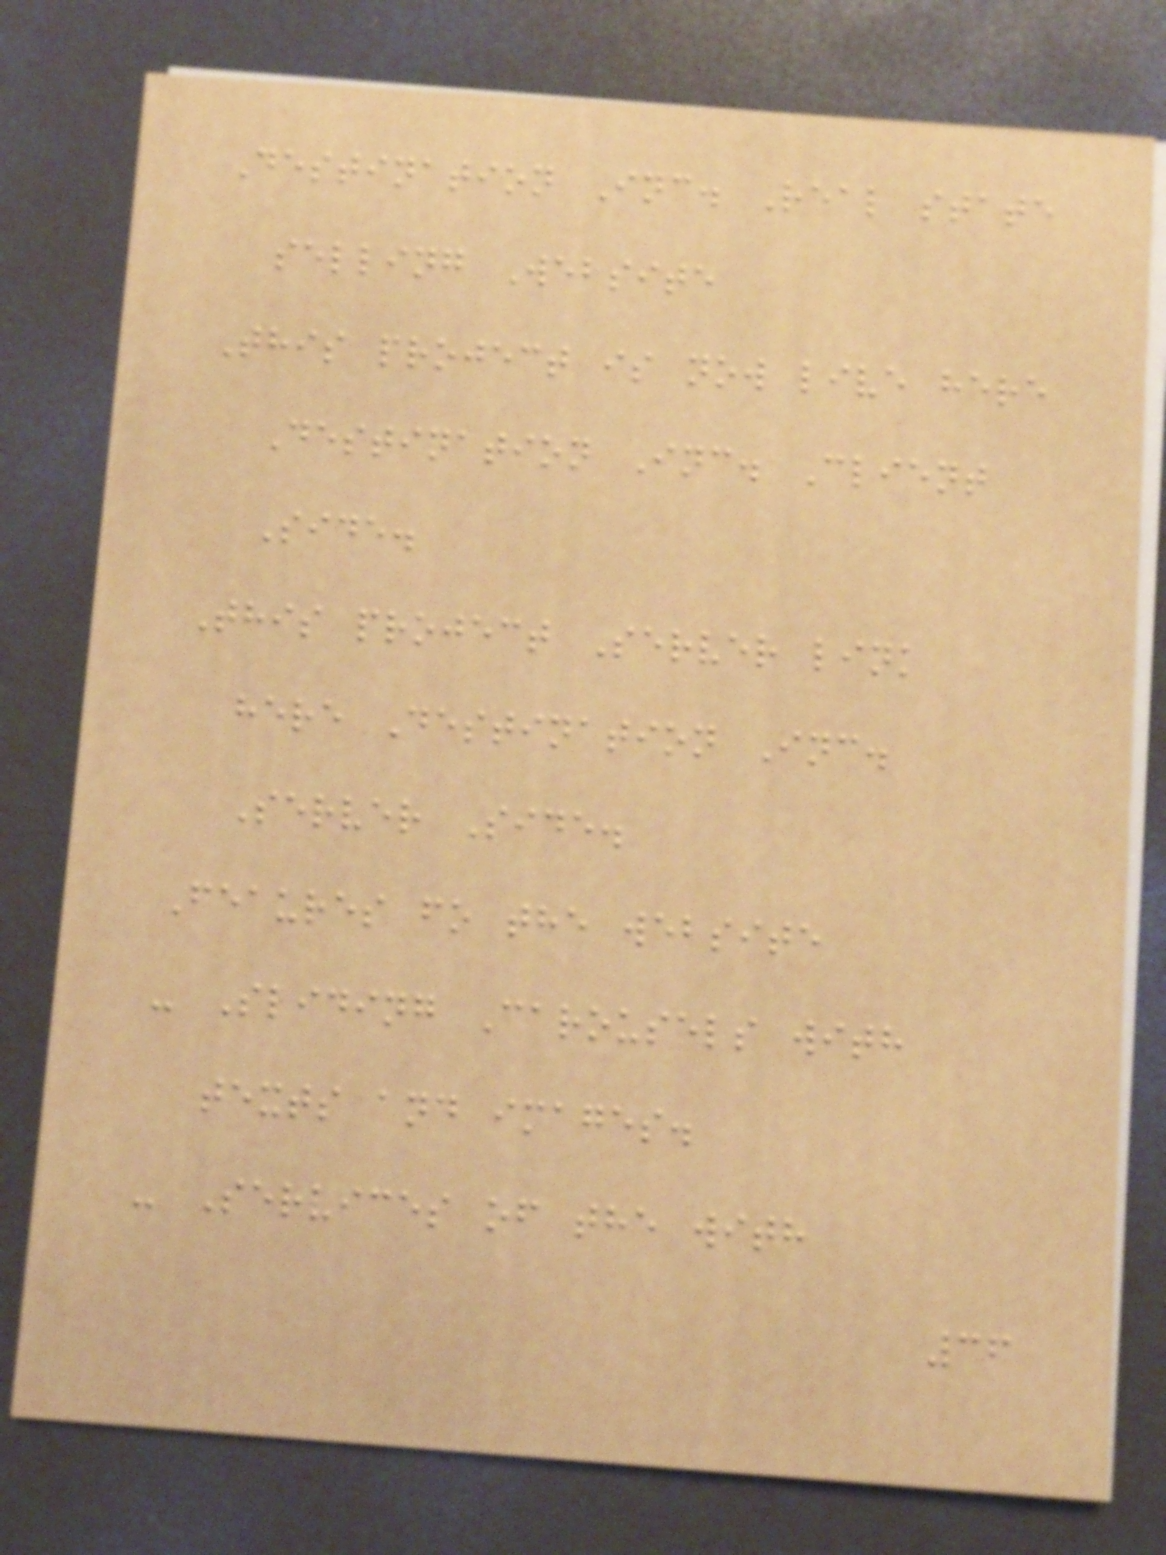Destination Inc. Real state
selling Website
This project is now live here
Destination Inc. Client
Side.
This project Server link
here Destination Inc.
Server Side.
Feaures fo the website
- Sliding Carousels with
texts and images.
- Services of the with
36
